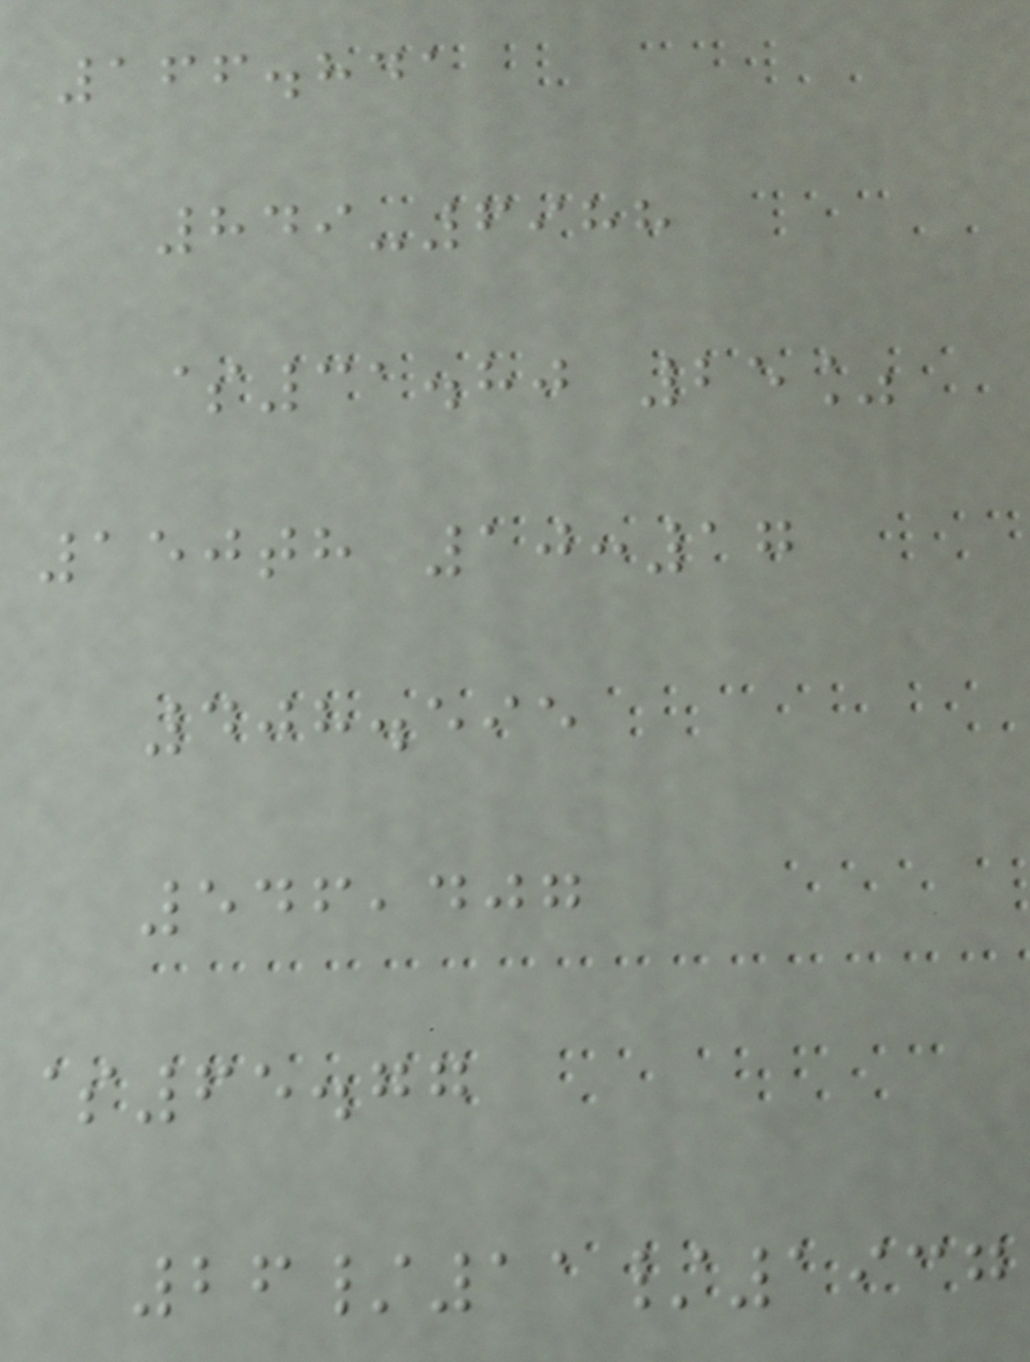166.841
849-6988
$31.80 25%
150th 10:17
408.595
546,407
$65.77
26/11/1937
